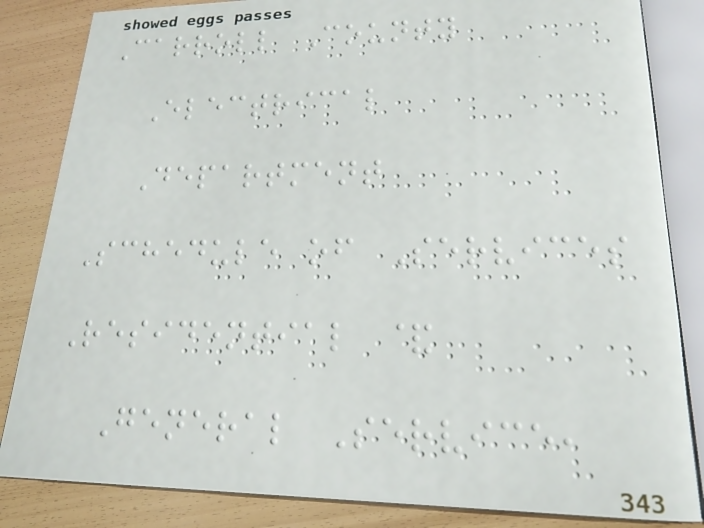Carroll County
Electrical
Department
Schedule of Services
Residential &
General Service,
